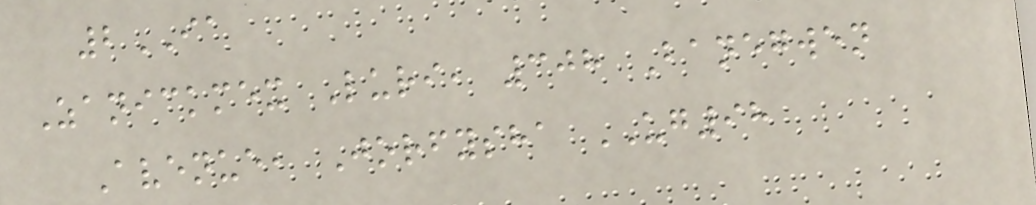2IA
Zanickmex Luri, 308 Banegwen
Avenue, Jorfysha UG98
